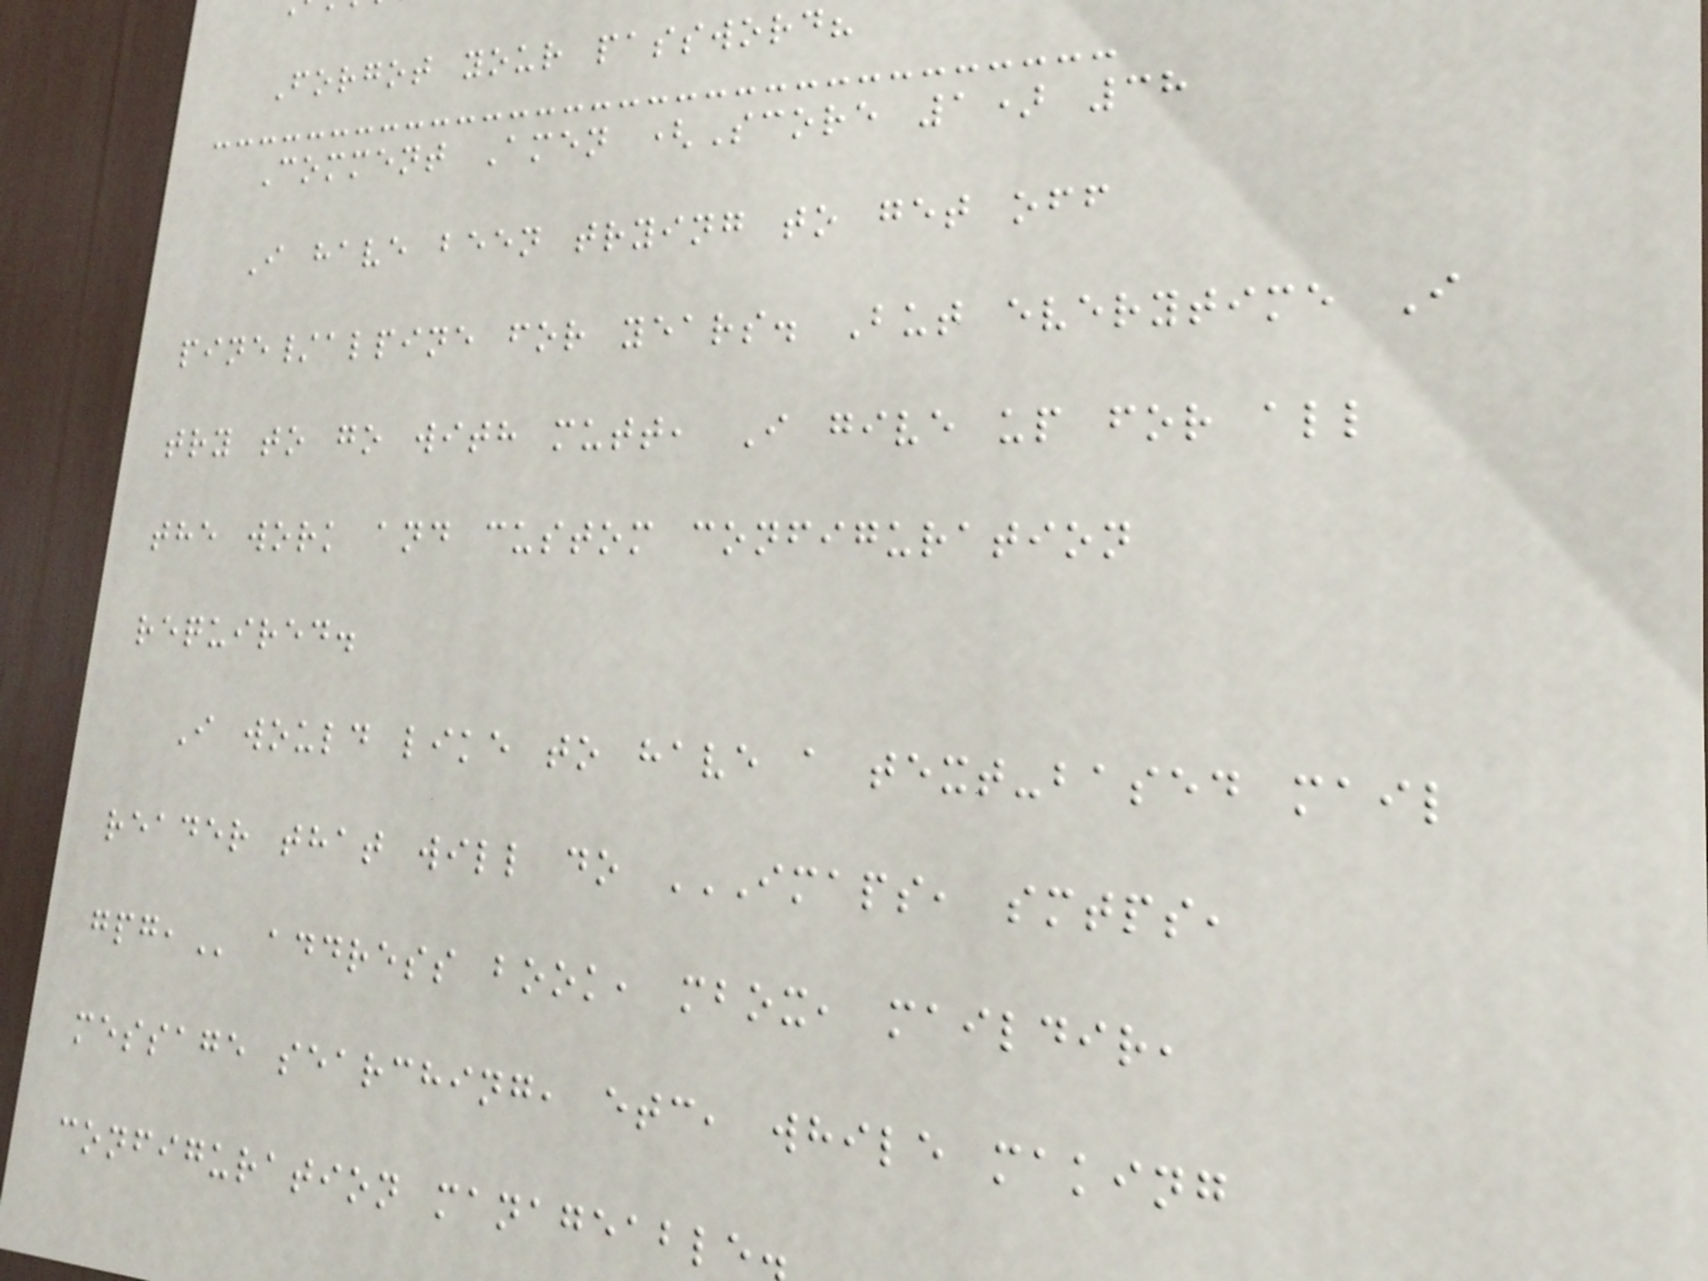Forgot your password?
Comment Amen (Score 1) 38
I have been trying to get off
pine/alpine for years. But everytime I
try to go with mutt, I give up for all
the work and custom configuration
required.
I would like to have a text-based mail
reader that will do IMAPS, SMTPS,
address book, mbox, maildir,
message searching, etc, while making
configuration manageable
